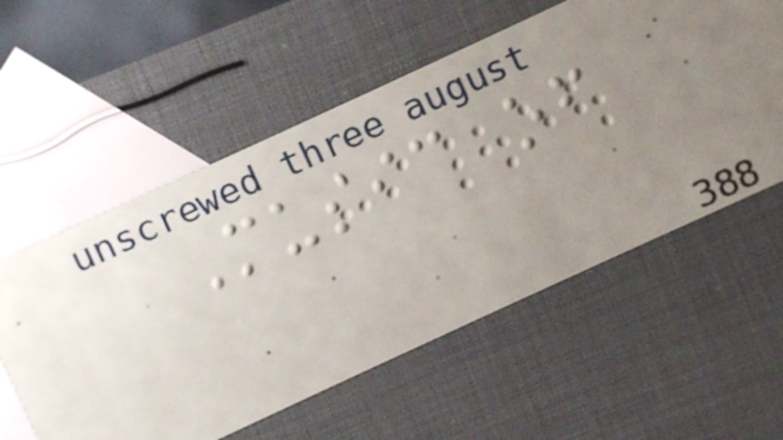Music of
